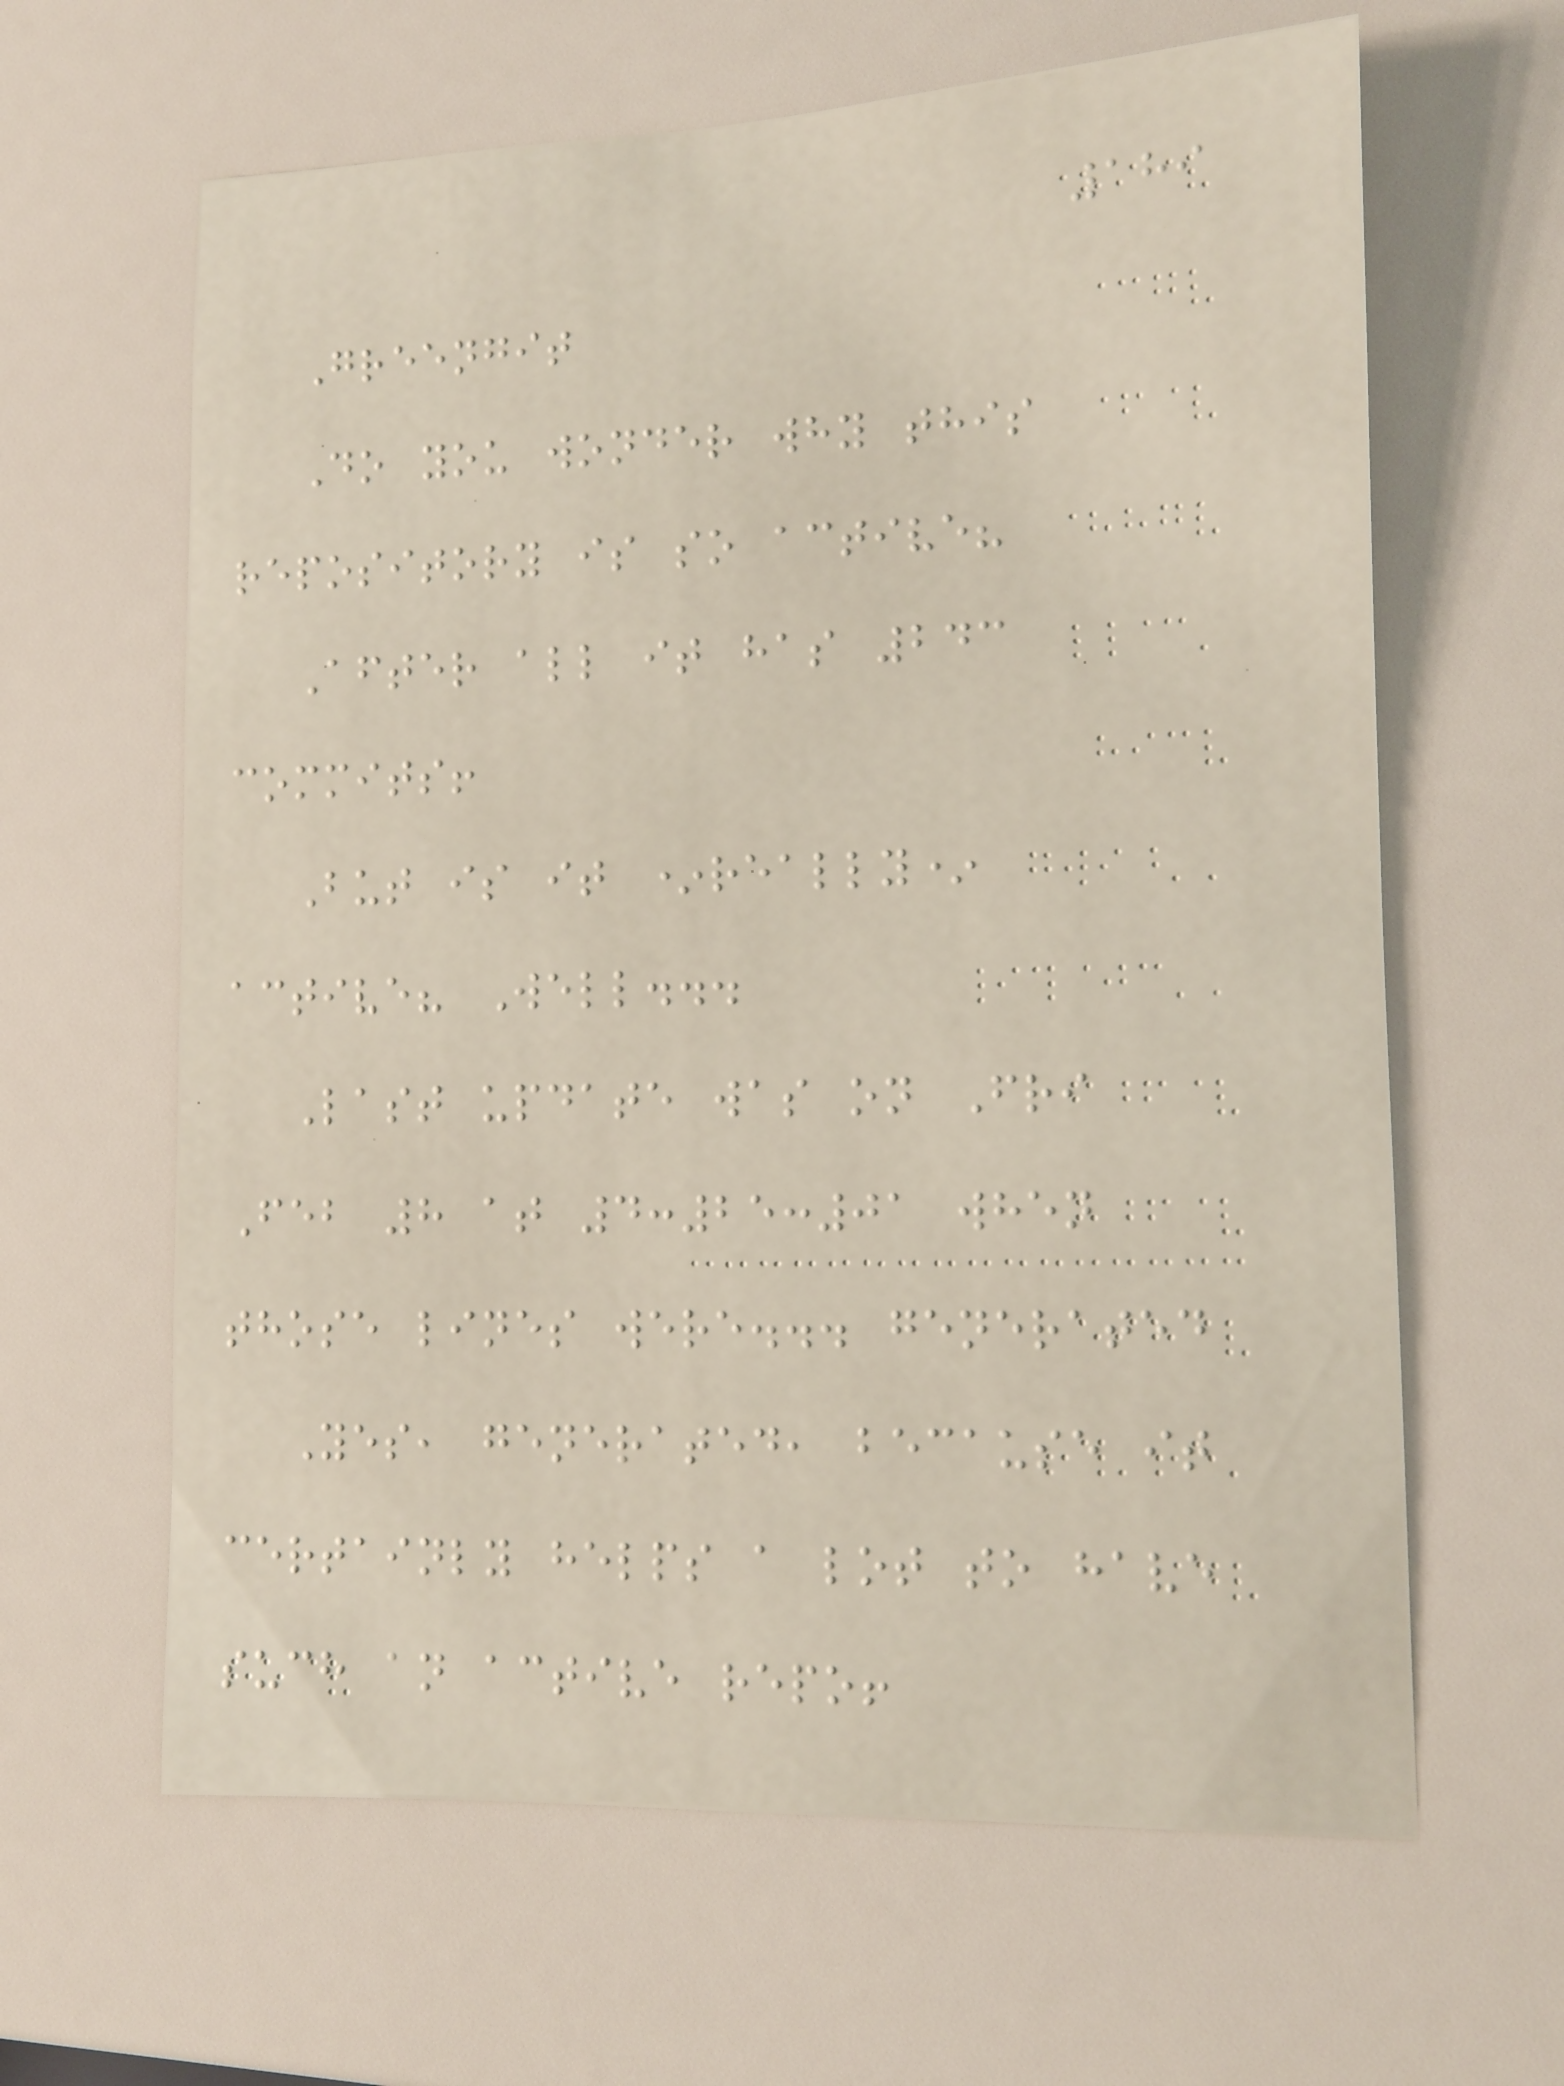189
Greengit
Do you wonder why this
repository is so active?
After all it has 243
commits!
But is it *really*
active? Well...
Last update was on Fri
Feb 8 at 4:25:01 when
those lines were... generated
Yes, generated, because it
certainly helps a lot to have
such an active repo!
